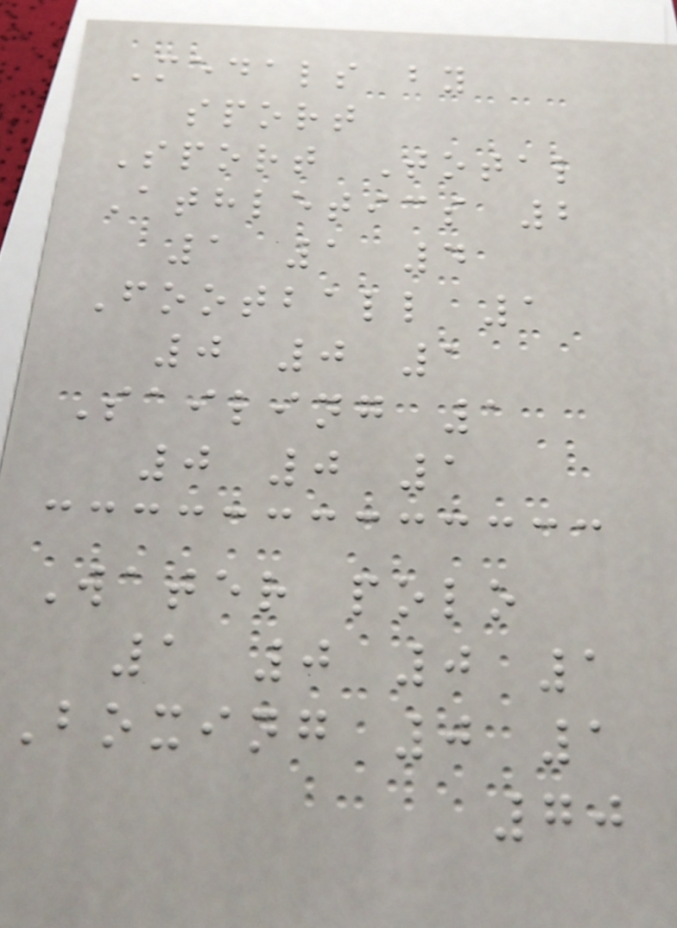Medals by
sport
Sport Total
Athletics 2
1 1 4
Football 1
0 0 1
Sailing 1
0 0 1
Water polo
1 0 0 1
Boxing 0 1
70
